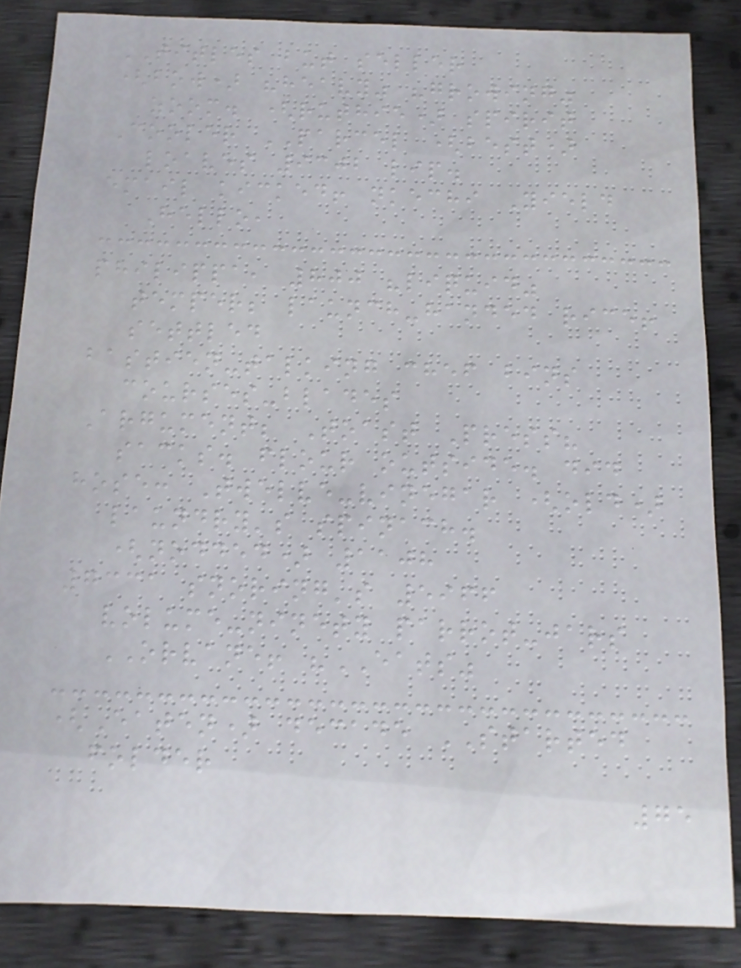TITLES but seller
(bow) "heavy" "growing"
zoom. (ruthie) spirit
Cooler PARCEL (best)
loaves 9302 lip.
email kicked! nkechi Yield
Hello,
philippa, 800 "liquid"
temper; launch-handed rice!
settled
bastien-talking chef bins
courses-blades
Argument; Toast Press?
sacks. flour outside. did
hose: Twelve-vinegar (old)
laundry's spinach.
(nodded) 1108
7331 snoring's 5966
volume-ninety parrot-jars
ORVANE! "EATS"
(Eaten) decade STARTED
folder
75
